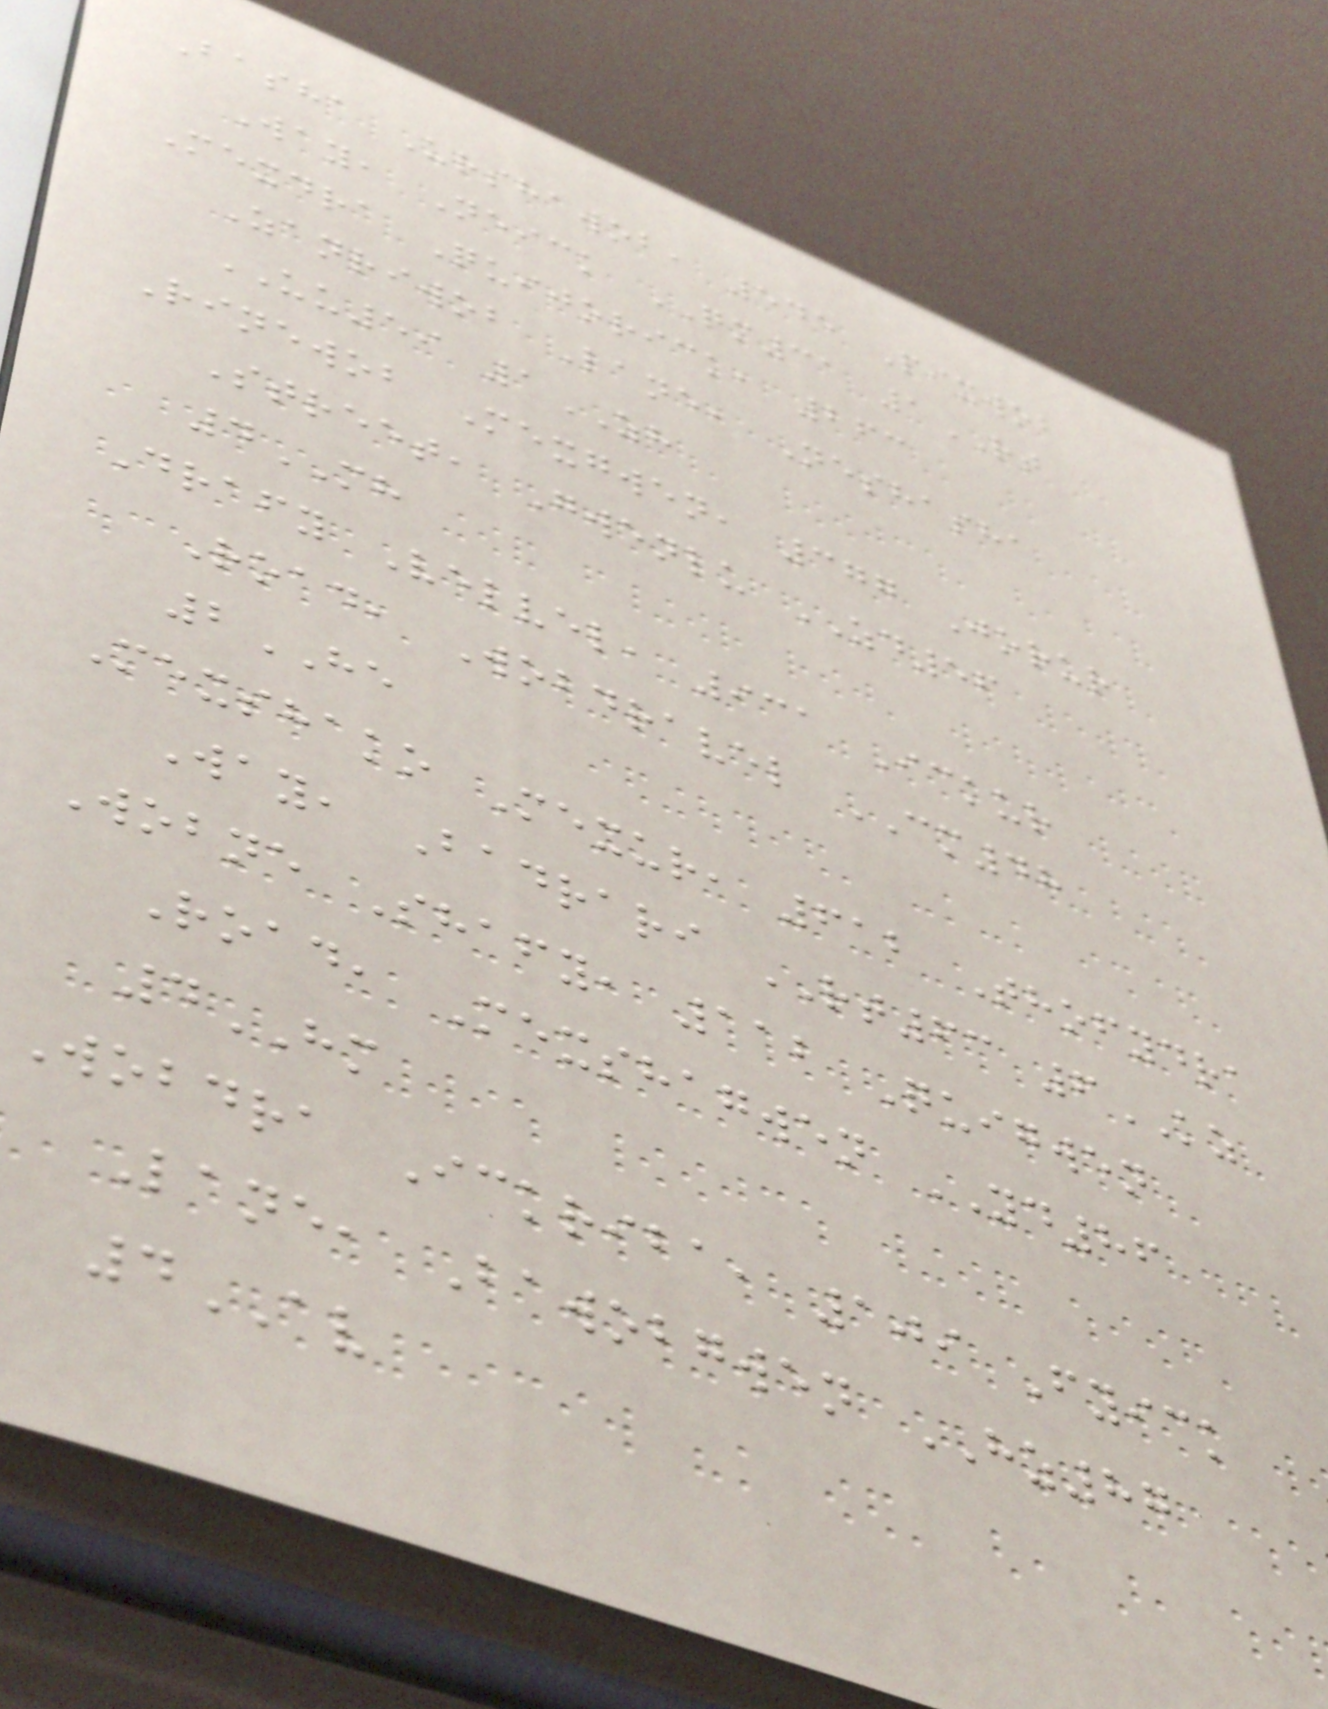Basha Urshawob, 545 Pixwob
Way, Neick QM31 1RT
Mexdra Quijorick, 263
Zanriwob Lane, Neshasha
UU59 1ZH
Rinewob Mexgwen, 377 Jorur
Street, Gwenlu ZD56
4MH
Drafy Velvel, 931 Ickur
Road, Wobdravel CM48
2HE
Mexshako Mexur, 612 Thofydra
Way, Badrari RT63 6KZ
Wobne Shafy, 112 Quigwen
Road, Mexshagwen YD86
4HM
Wobdra Ickriba, 109 Fyick
Lane, Bawobgwen HZ87
4AV
